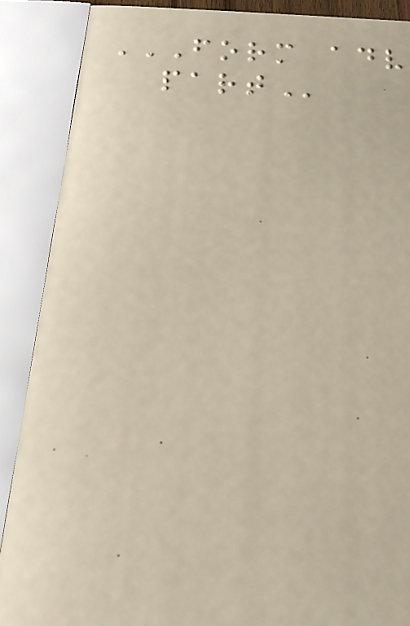FORM ADV
PART
